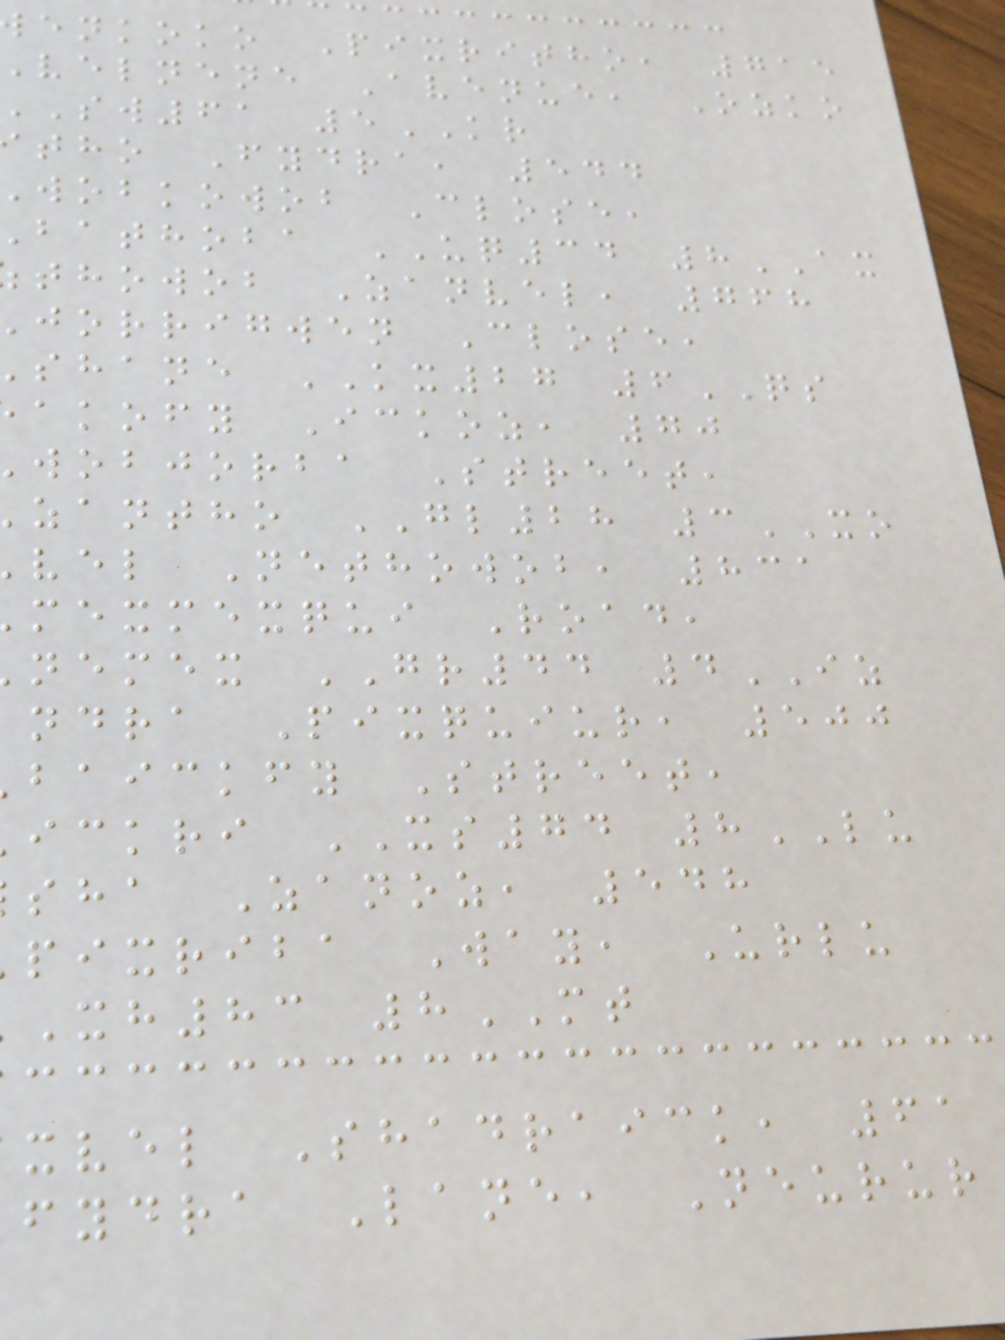enkoko Pixritho, 715
velnene Avenue, Ozko
sw61 5KR
tho Fydra, 544
wobkowob Close,
bathoba UQ34 8AX
thowob Zanvel, 768
jorrigwen Close,
shane KX27 6QS
akofy Ickoz, 70
wobjorba Street,
zantho GL28 3XO
vel Nethowob, 831
mexmexqui Road,
nemex GR44 4IZ
ndra Pixquiur, 500
baickfy Street,
ickri XS74 8LU
sha Zanoz, 548
pixriba Way, Urlu
xh83 8MT
xvel Shadraick, 61
fydra Lane, Neurur
